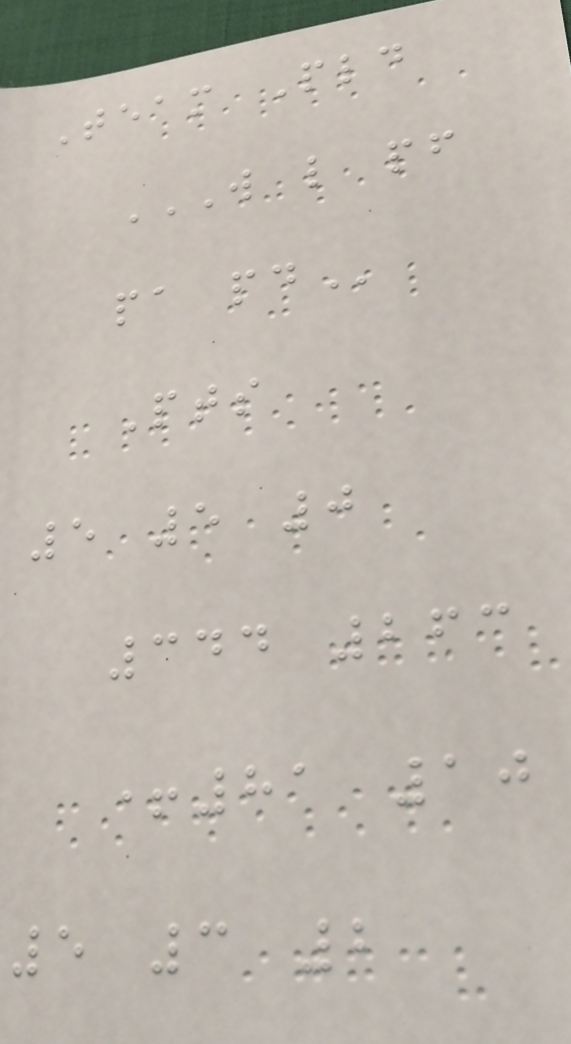Team Pld
W L PF
PA PD
Pts
5 5 0
344 263
+81 10
5 3 2
